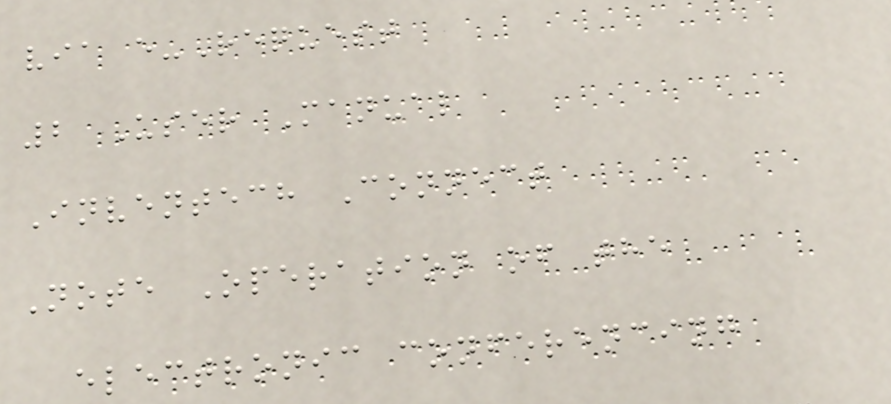via e-Request
2 User Manual
Inventech Connect
Note Operation of the
electronic conferencing
